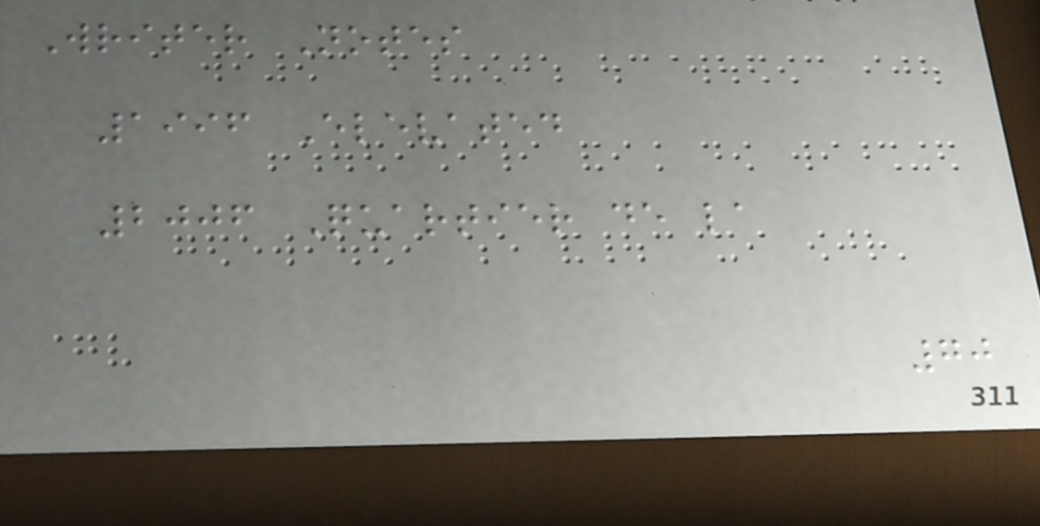Writer Notes
1996 Elevated
2006 Quartier de la
70
